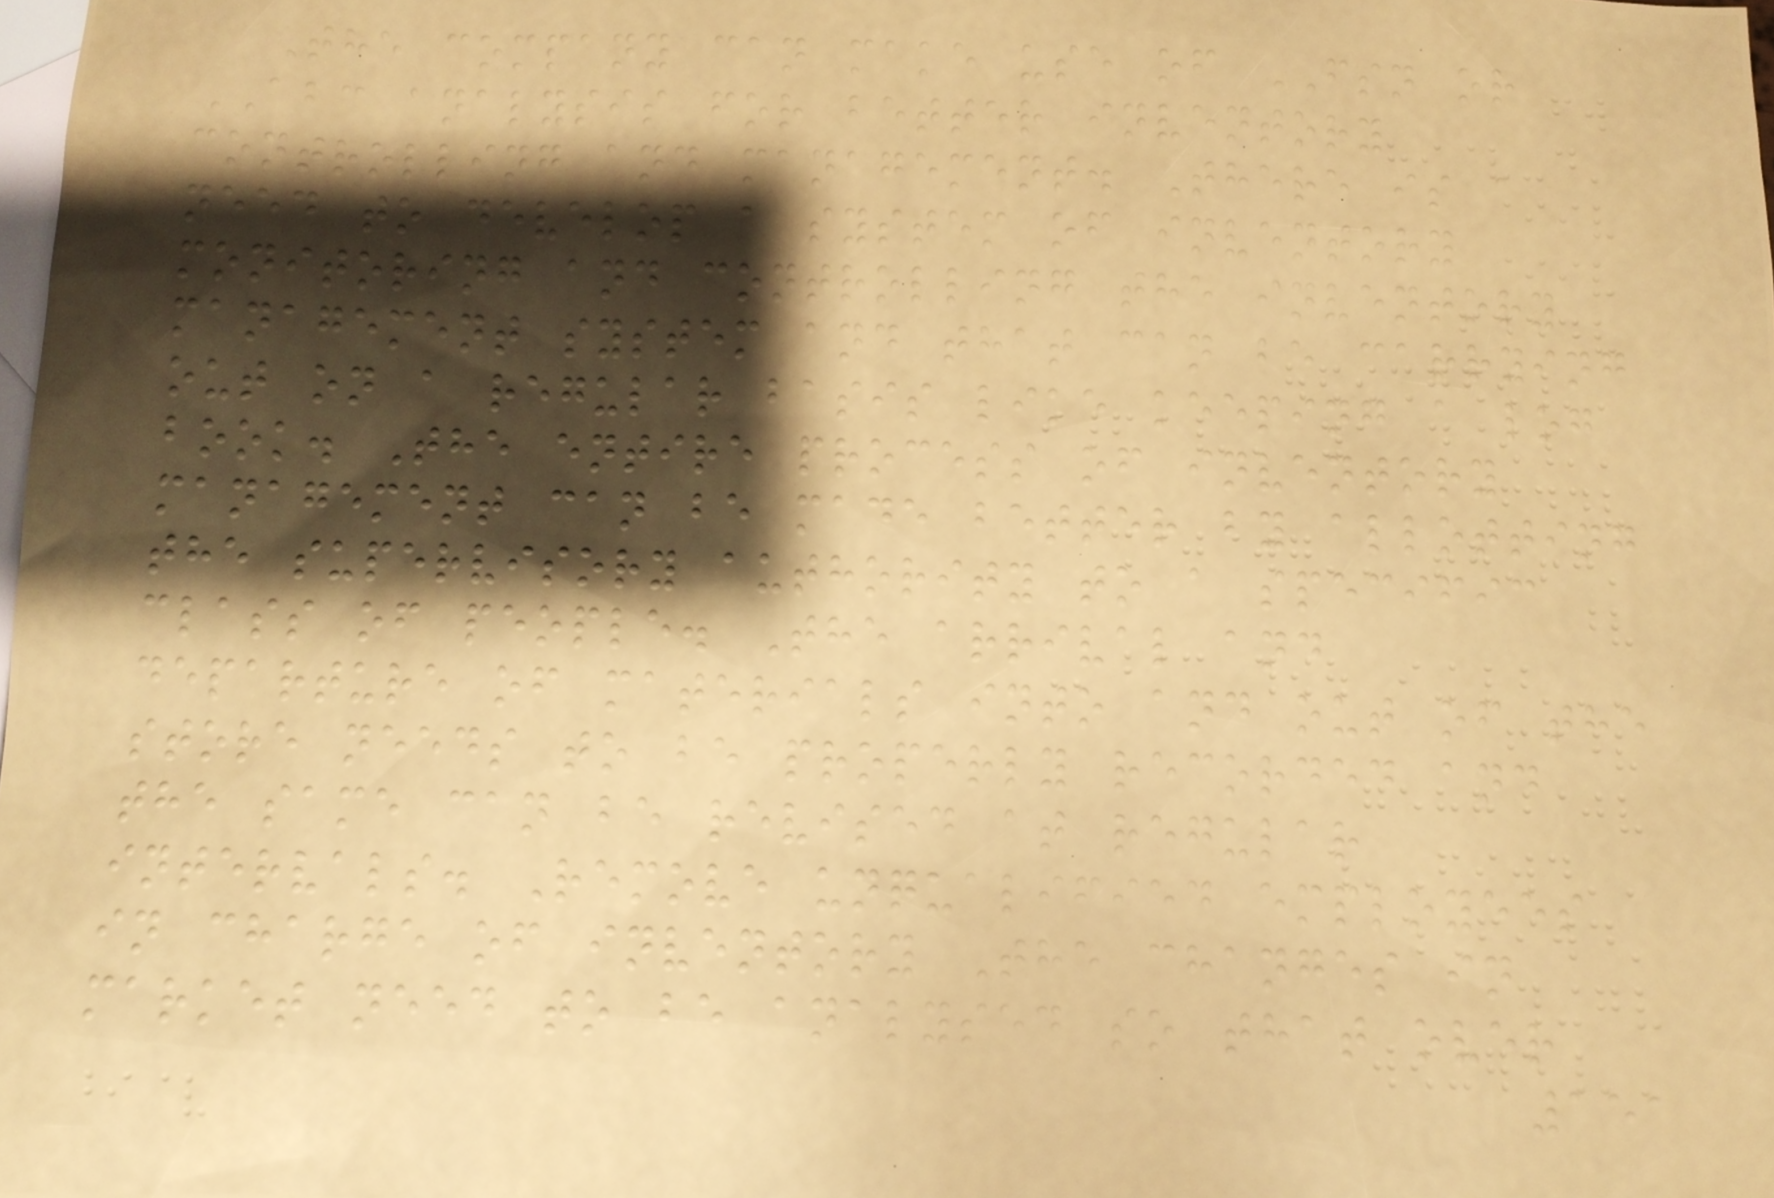The company can make use of FSN or
ABC analysis for better inventory
controlling and management. There is a
need to develop a system of inventory
monitoring and controlling the inventory
management system and that can be carrying
out on a regular basis like keeping a log
book. The entire process of inventory
management can be made better by allotting
the supervisory authority to a specific
class of people. The arrival and
departure of materials into and out of the
store needs to be properly recorded and
the same can be revised at regular
intervals. Remove unqualified employees
in charge of inventory The changes in
market need to be analysed so that over
151
